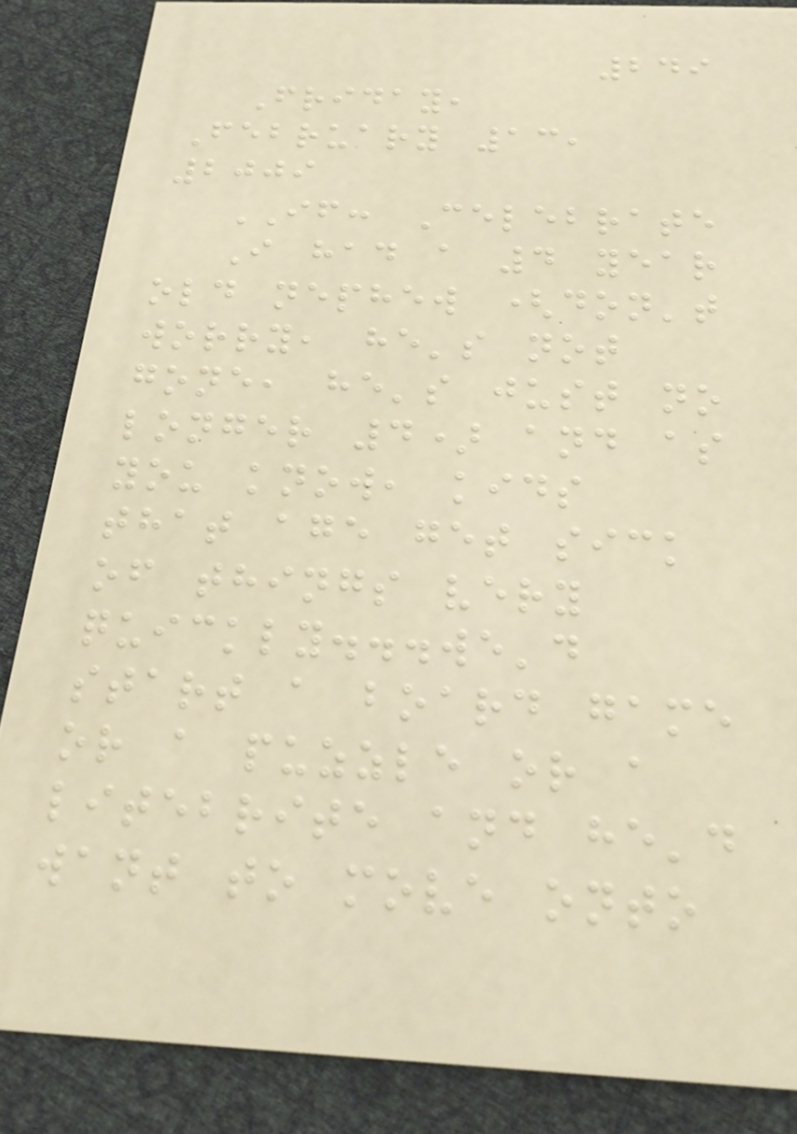249
Friday,
February 13,
2009
IF: Celebrate
I had a 4 year
old nephew (don't
worry, he's not
gone, he's just no
longer 4) and as
you know, kids
that age get sick
of things very
quickly...we'd
start a board game
or a puzzle or a
litebrite and he'd
want to move onto
